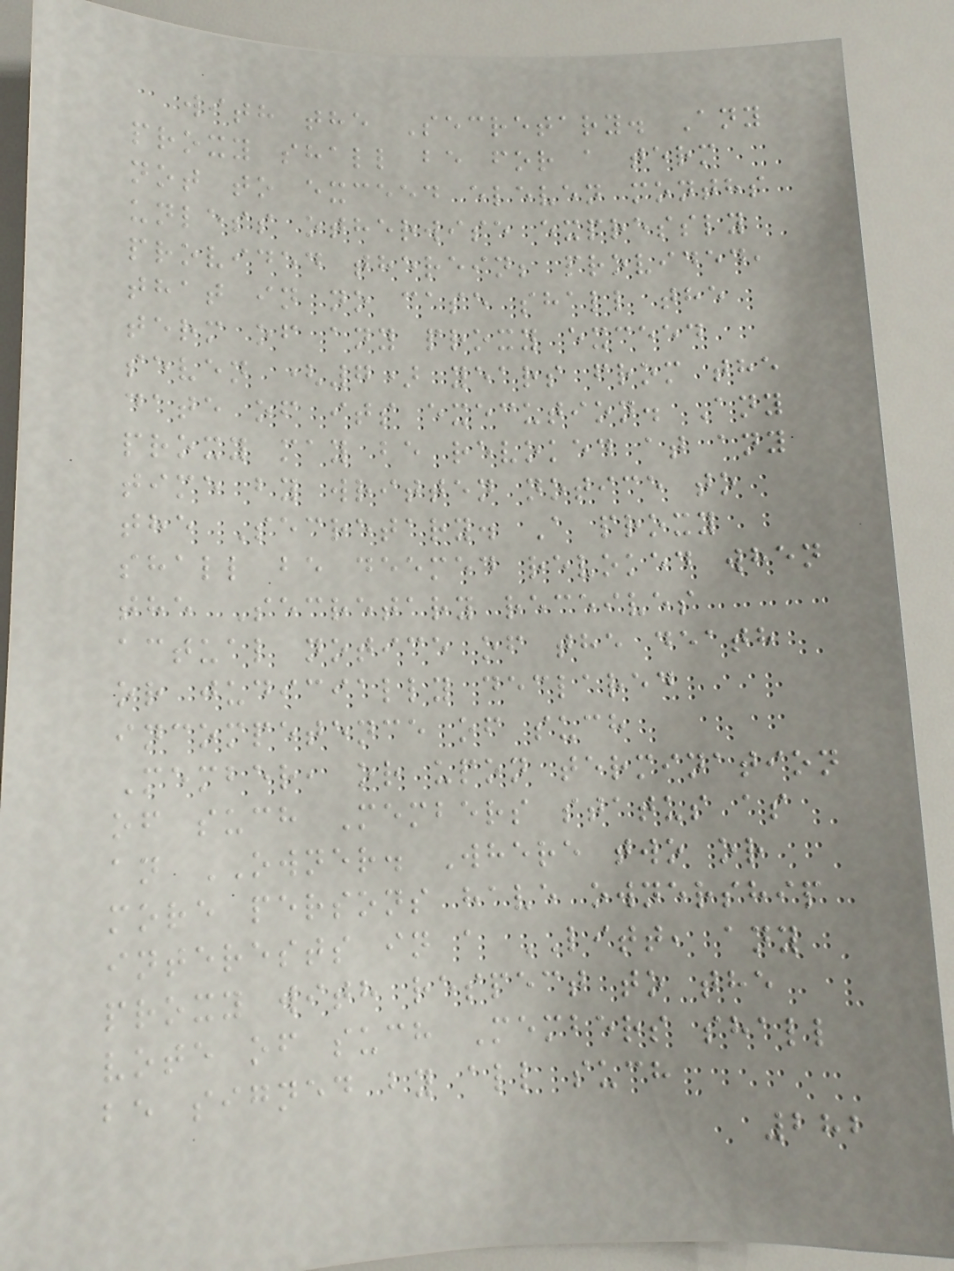with the Secretary. Any
proxy shall be for a term
not to exceed eleven months
unless otherwise expressly
provided therein; provided,
that in no case shall the
term of any proxy exceed
seven (7) years from the
date of its execution. Any
proxy may be revoked at any
time by written notice to
the Secretary. A proxy
shall be deemed revoked when
the Secretary receives
actual notice of the death
or judicially declared
incompetence of such
Member, or upon termination
of such Members status as
an OWNER. Where two or
more persons have ownership
interests in a LITT, any
proxy with respect to the
vote of such Members shall
be signed by all such
282
